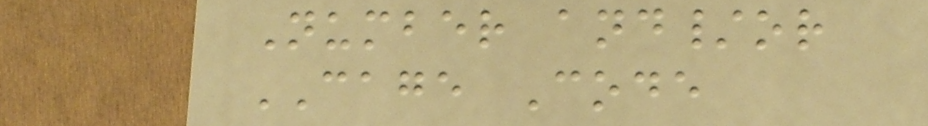Number and/or
CAGE Code
